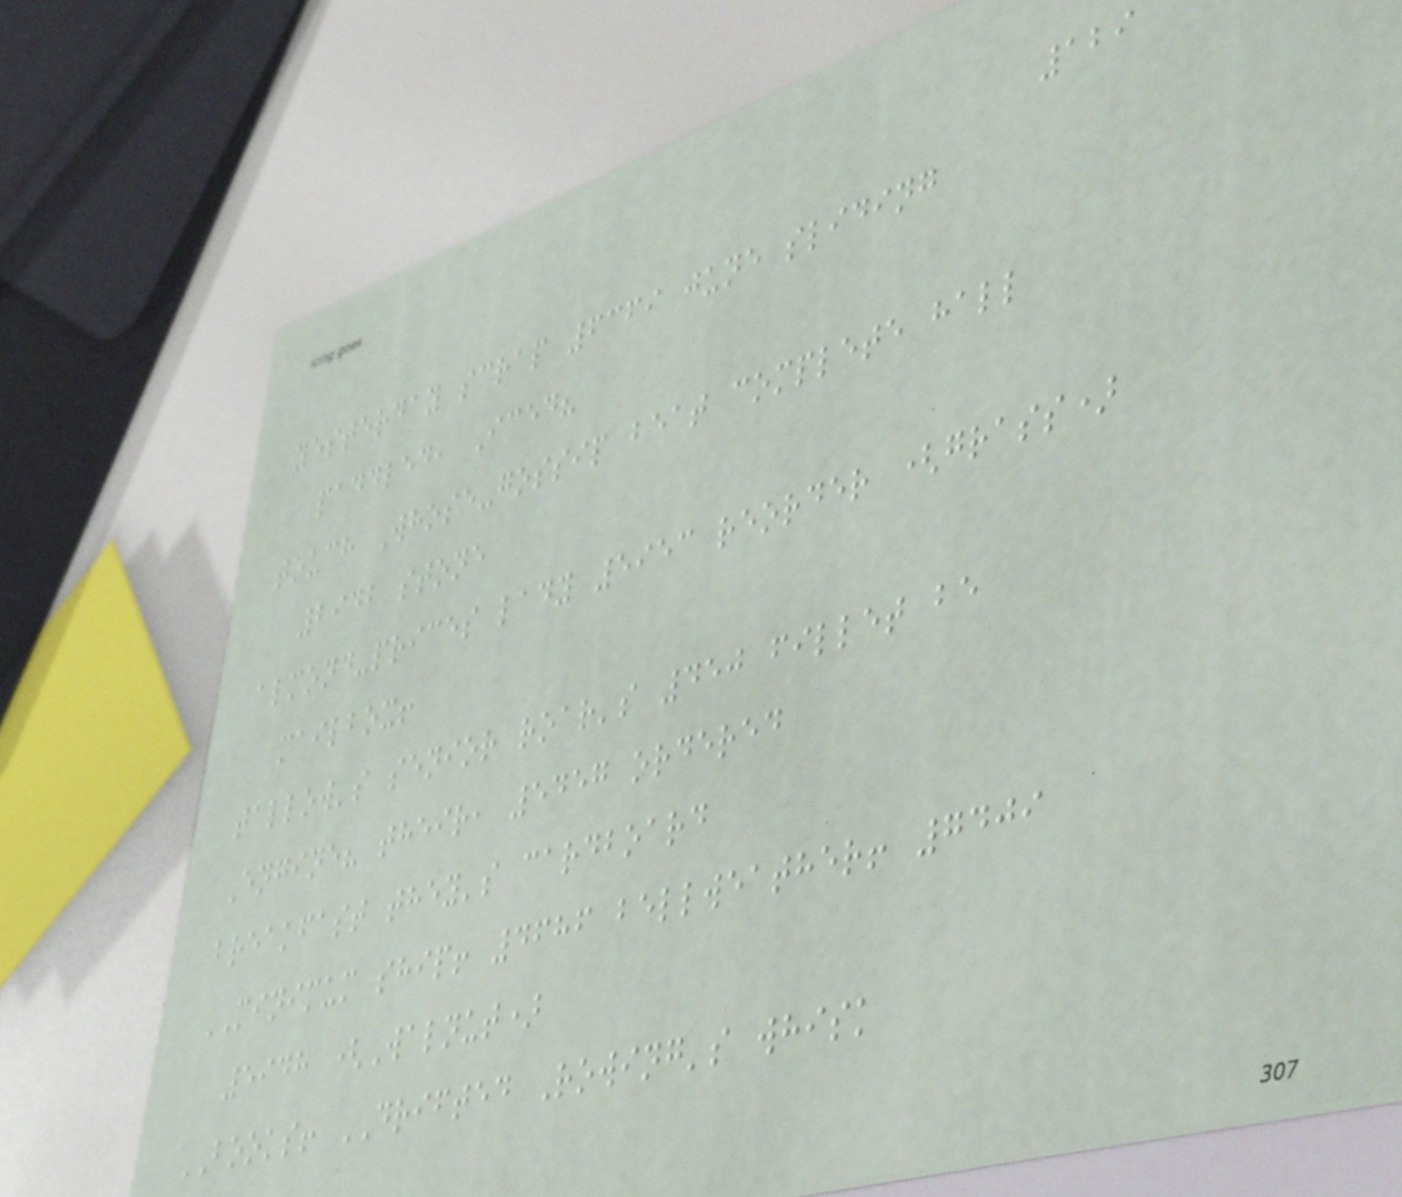129
yesterday scrap 6369 june sliding
paddled, Iced?
touch Whose-gossip beat complete hall
2942 stone
almond-prices lady 5953 reorder (grass)
mailbox!
tallow's senior roar's 450 fillet be
Engine? their, 5457 ordered
breakfast they's cardboard
MINIMUM ship! 4686 bellweather! 7409
5948 (Walnut)
BOOKS! DRIFTED Rowing's whisk
